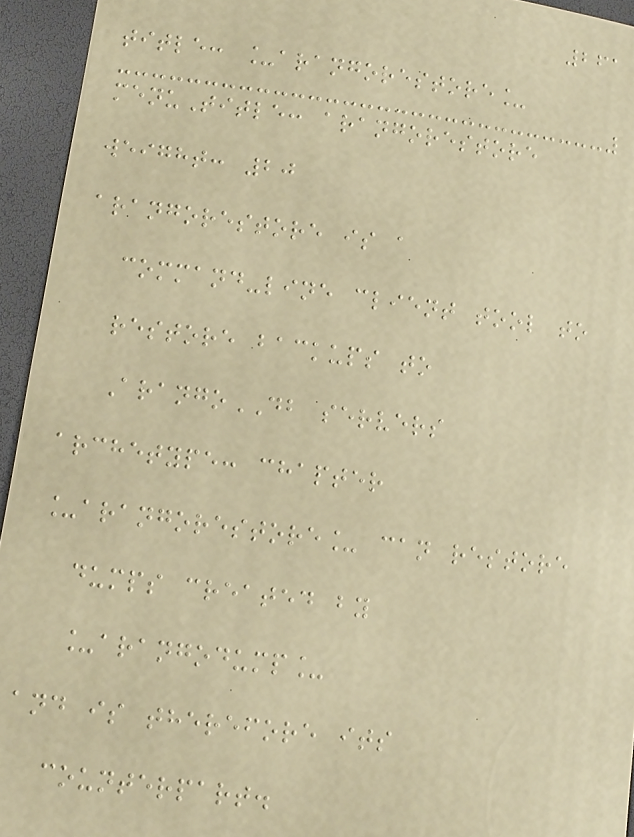261
title: _arangorestore_
menuTitle: arangorestore
weight: 20
arangorestore is a
command-line client tool to
restore backups to
ArangoDB servers
archetype: chapter
_arangorestore_ can restore
dumps created by
_arangodump_
and is therefore its
counterpart.
